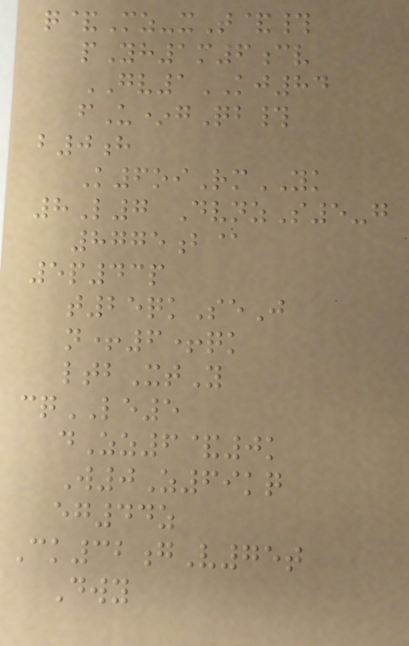q&Mz-xT&#
pYh1m6cv
GV1KJ84
fU*gQb#
b0h
K6oiRmYK
8L7 DvnzS5-g
8775b@
5p43p
t25qkSeJ
n+6+qk
ltbXtY
cqLE5
dZz6&0k
W0Z69kq
eg44z
Ck32gV75t
Dwy
